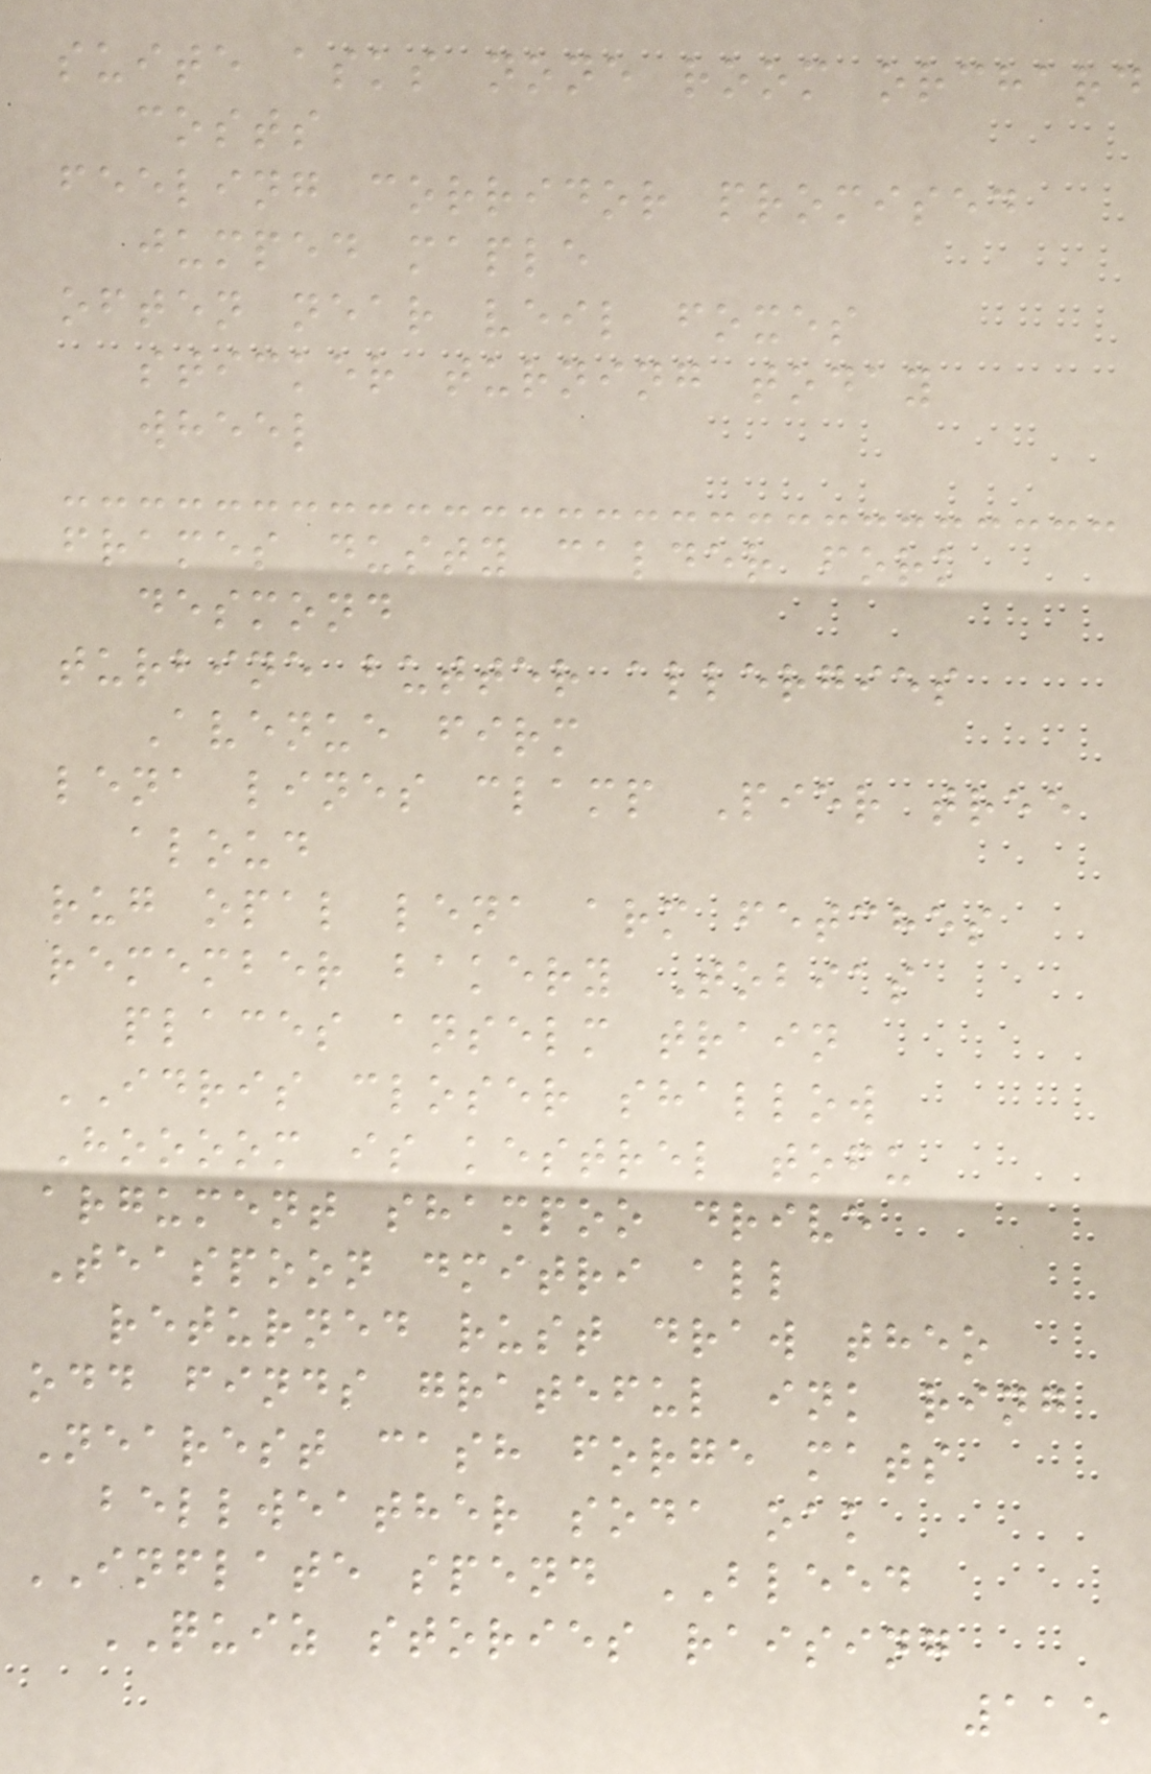suite asks none room orchard
costs
feeling corridor promised
jumped maple
often near veil foxes
sticker turning today
wheel
frames dusty calder fork
desmond
turbine butter allergies
Avenue firm
lena lines clamp Pier tree
aloud
rug opal lena arm fetches
remember bakery Tobias
places anselm train
IDRIS closer shallow
Hoooom is kestrel tofu
argument shampoo drive
Teaspoon dmitri all
returned rust draw theo
odd finds grateful ink ring
Nearest cash forge mats
bellweather soda oak
INFLATE spend BLEED
QUIZ stories raising
115
